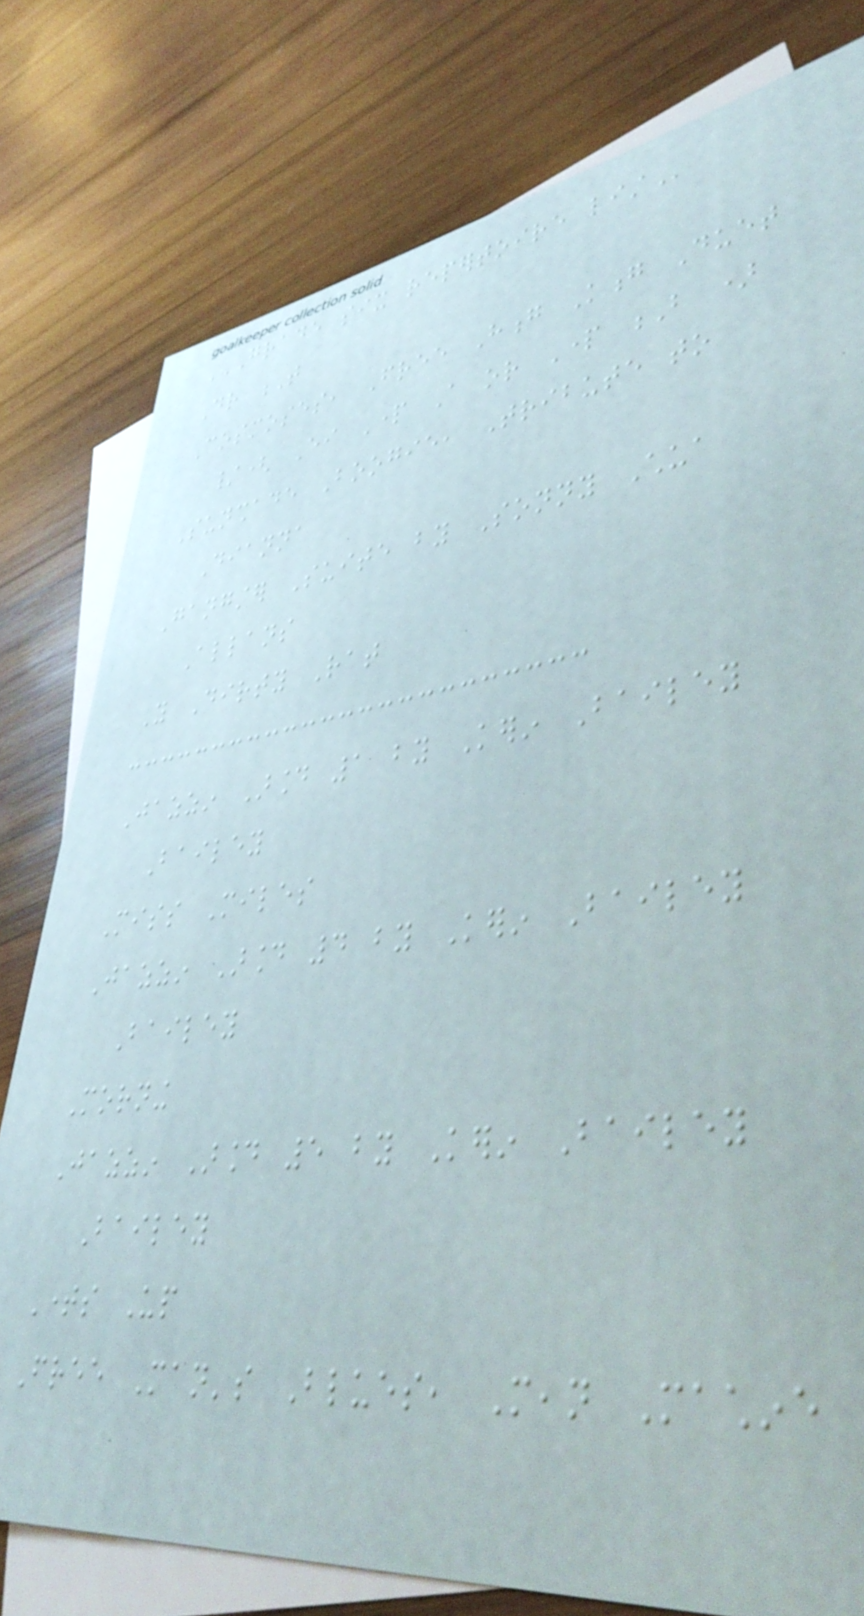GRADE SIX REPERTOIRE LIST
Dr T
Cosmoses, Free Hong Kong Duet
/( Either Part A or Part B )
Sunshade Boogie, Tribute to
Dianna
Gangster Suite by Sonny Chua
Allans
You Dirty Rat
Jazzin Around 1 by Kerin Bailey
Bailey
Miss Miles
Jazzin Around 4 by Kerin Bailey
Bailey
Morning
Jazzin Around 5 by Kerin Bailey
Bailey
Times Up
Free Man's Blues, Mean Machine
